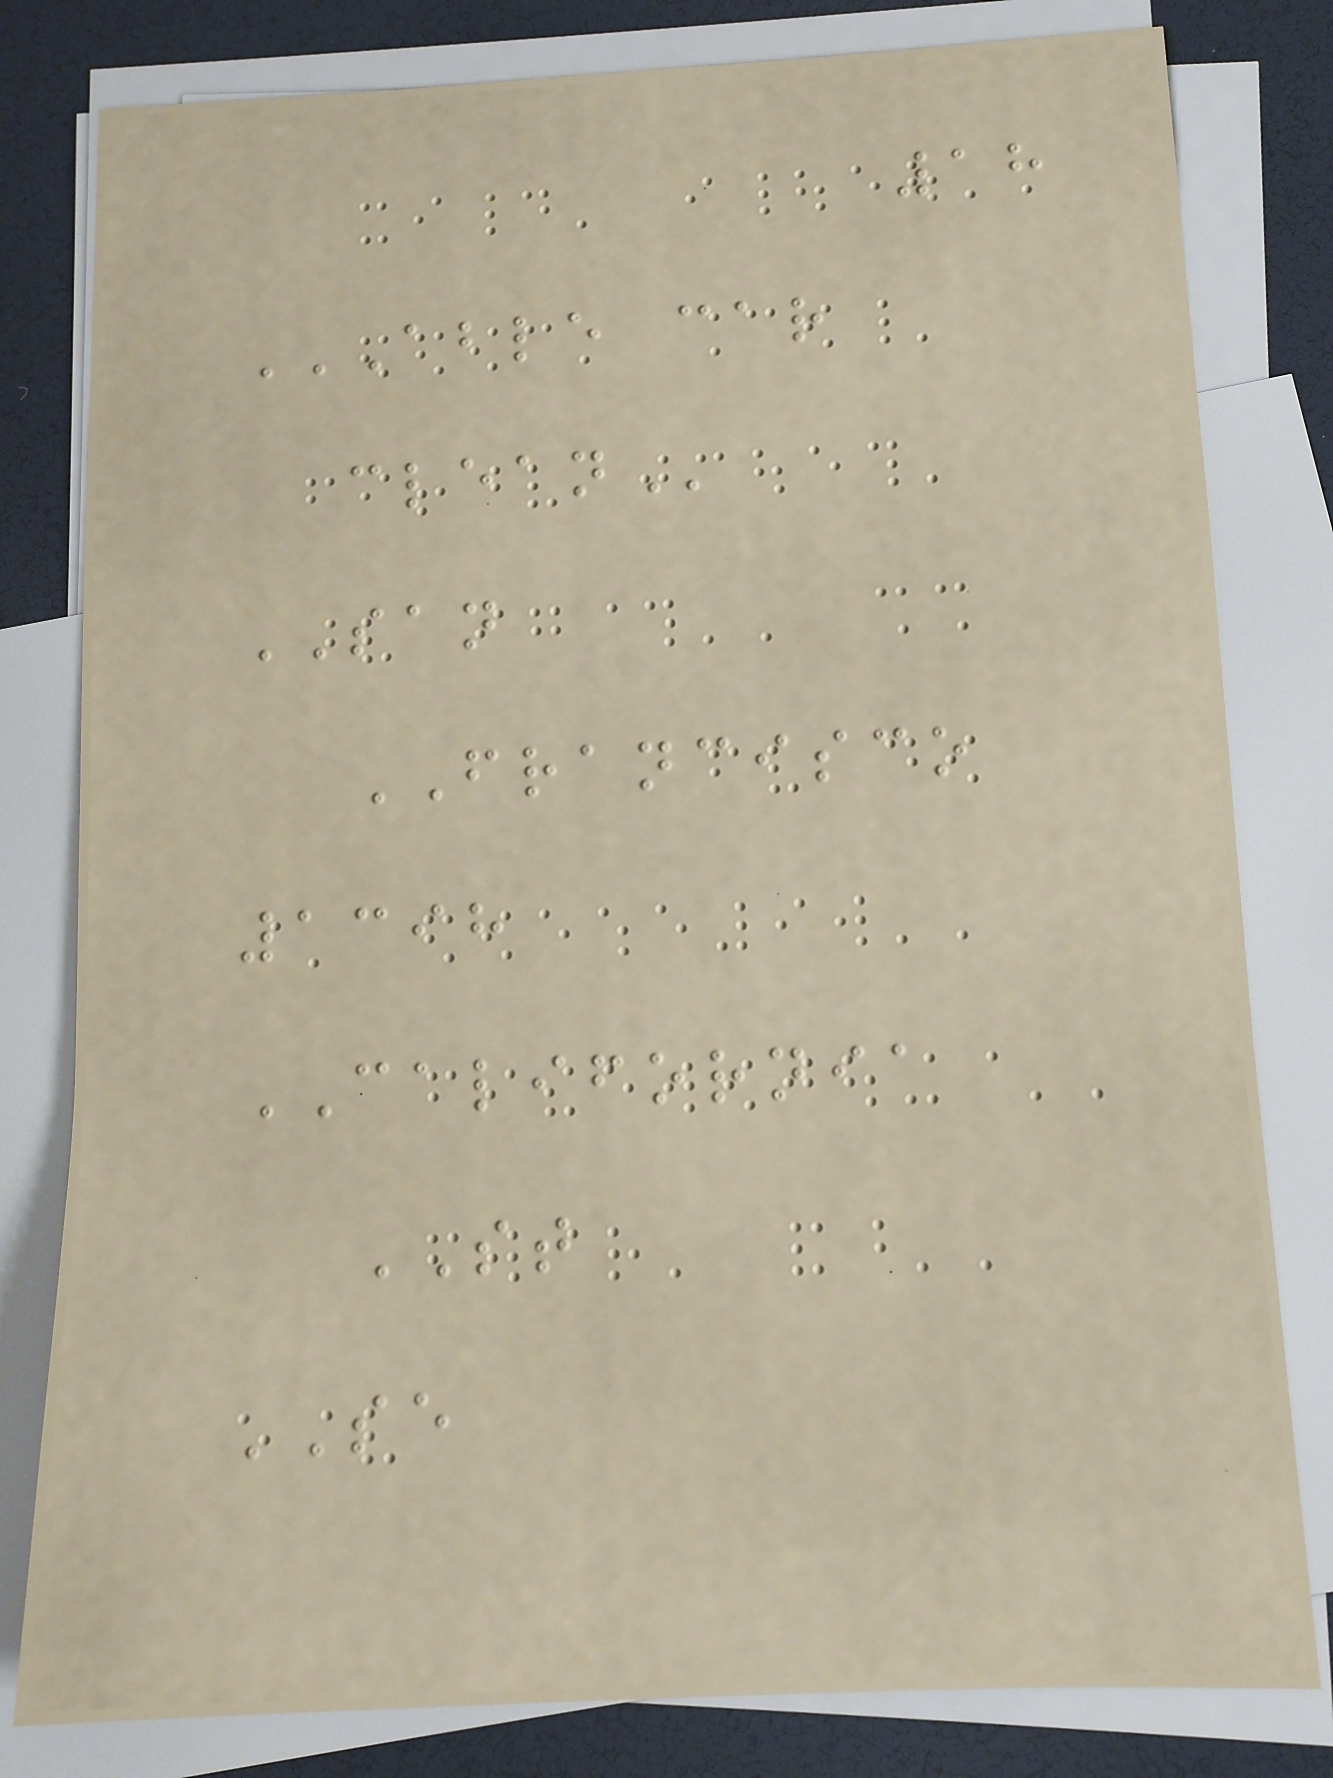18
ABLE CAR
CLEAN
SAN
FRANCISCO
1398
CALIFORNIA
ST
SE
